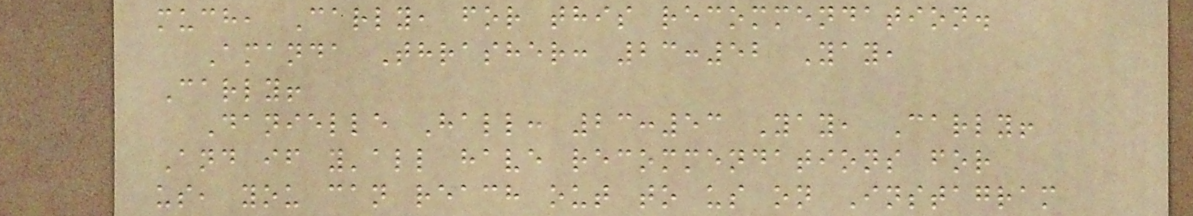much, Carly, for this recommendation.
Amanda Thrasher: 23:52 Yay,
Carly!
Danielle Hall: 23:53 Yay, Carly!
And if y'all have recommendations for
us, you can reach out to us on Instagram
